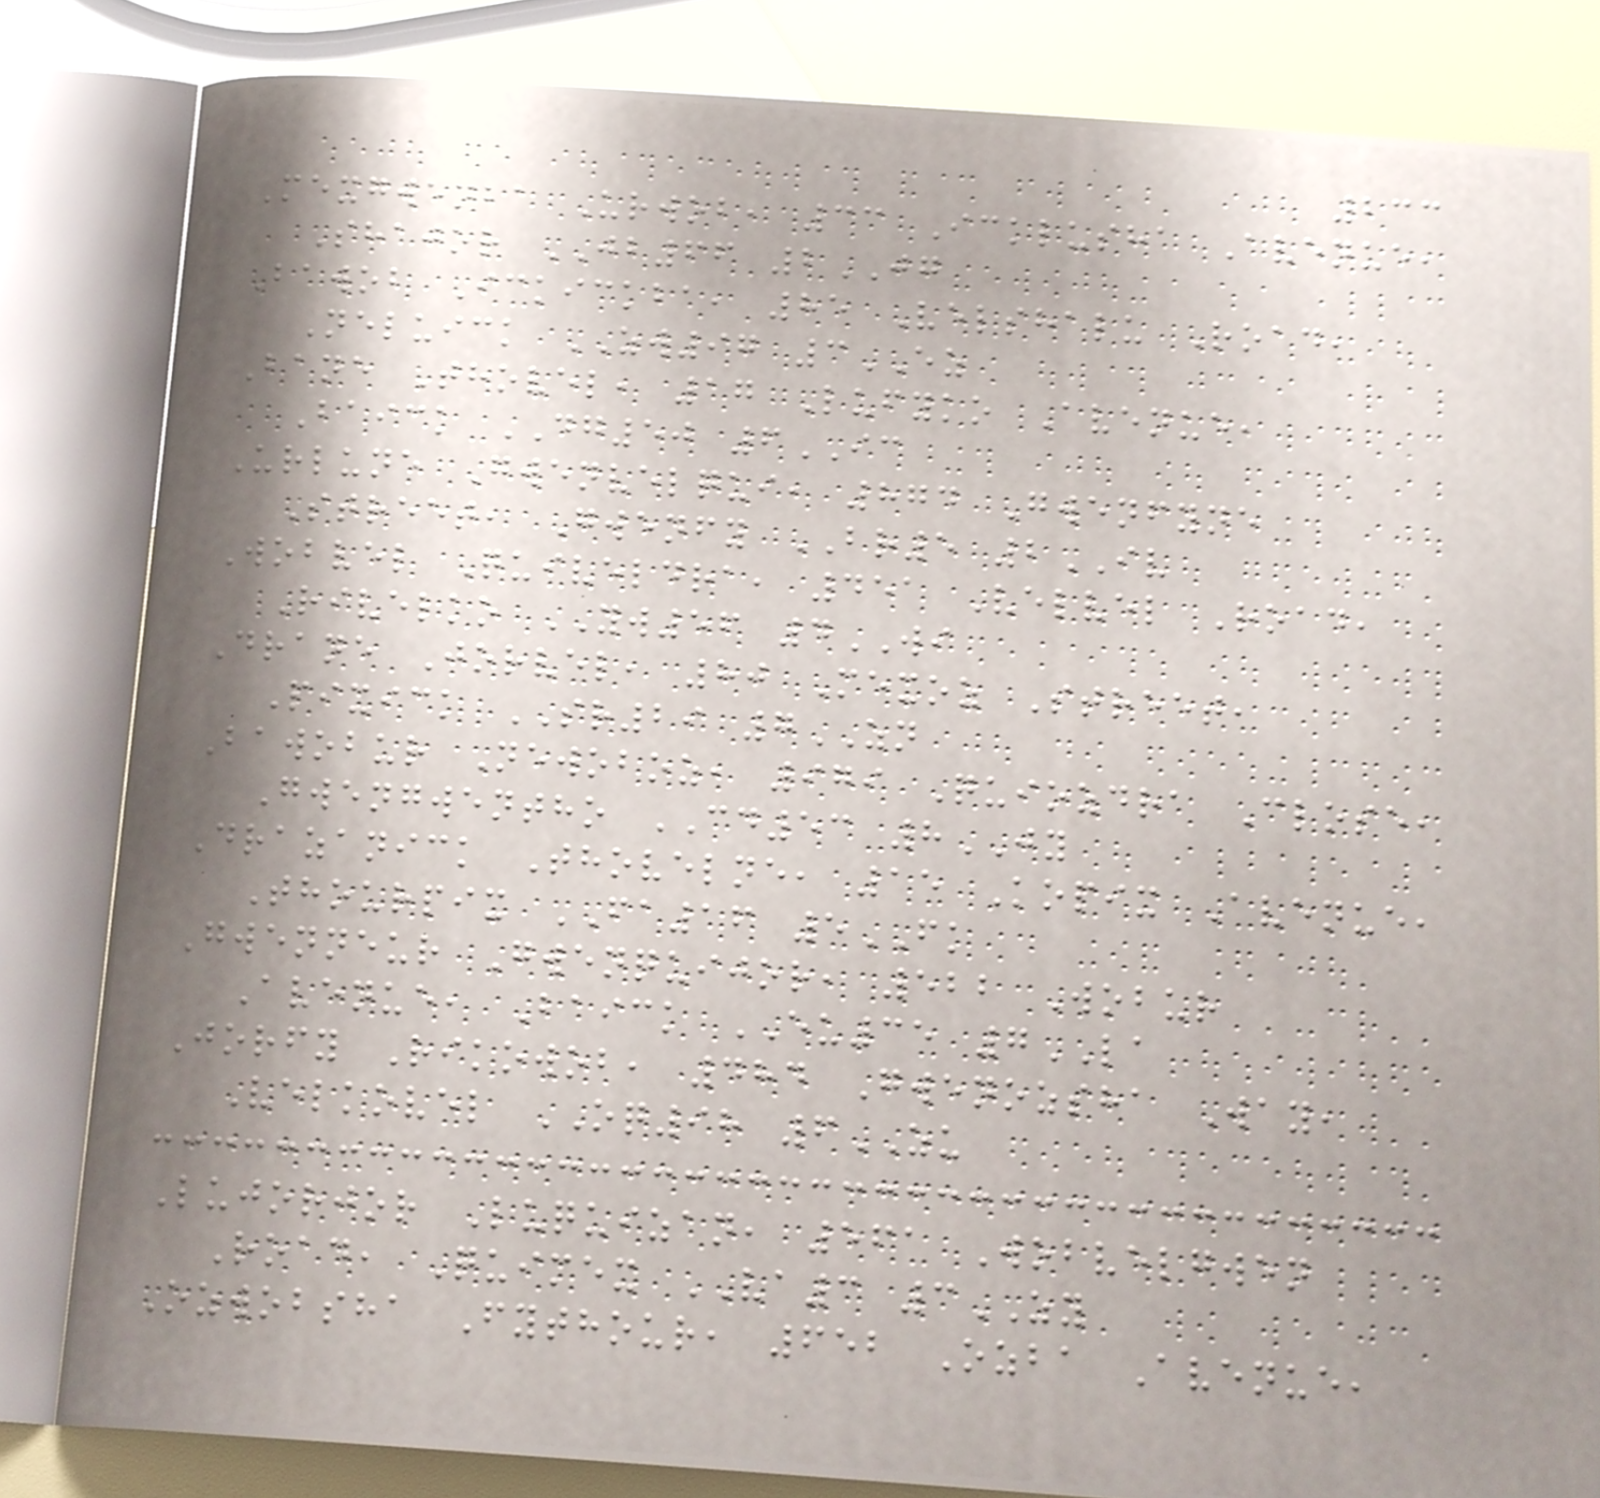233
Mexgwenba Urwob, 33 Icklusha Avenue,
Shajor JB66 2JG
Bawob Ickickba, 85 Velshalu Road,
Neluick ZW97 3EZ
Bane Thovel, 17 Lufyko Avenue,
Baick DG50 6IC
Urlune Gwenvelqui, 874 Gwenfyne
Street, Gwenfy BR5 2IV
Wobvel Quiveldra, 451 Velvel Road,
Rivelko YW56 4WI
Drane Jorvel, 80 Mexoz Street,
Pixick SR29 7ZN
Bawobur Newoboz, 979 Quiozdra Close,
Gwengwentho CD53 8JY
Drazanick Thovelne, 15 Kopix Avenue,
Thourpix FA16 5FK
Gwenneur Gwenquijor, 522 Wobur
Avenue, Baick EU35 7LA
Jorfy Rikowob, 484 Gwenozsha Way,
Velkovel OQ98 6ZU
Lujorjor Luquizan, 561 Wobvelgwen
Road, Quimex VA3 3ZY
Ozwobsha Fythour, 652 Ozba Avenue,
